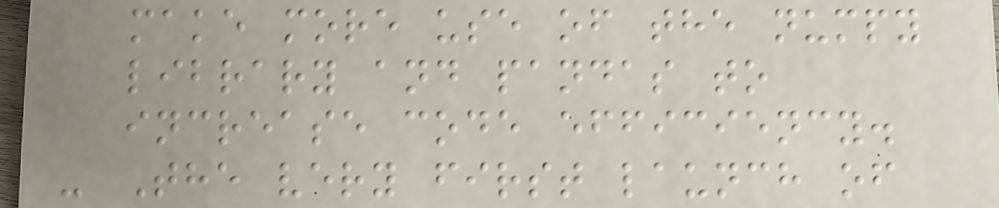make more use of the numpy
library and pandas to
increase code efficiency.
- The very first launch of
